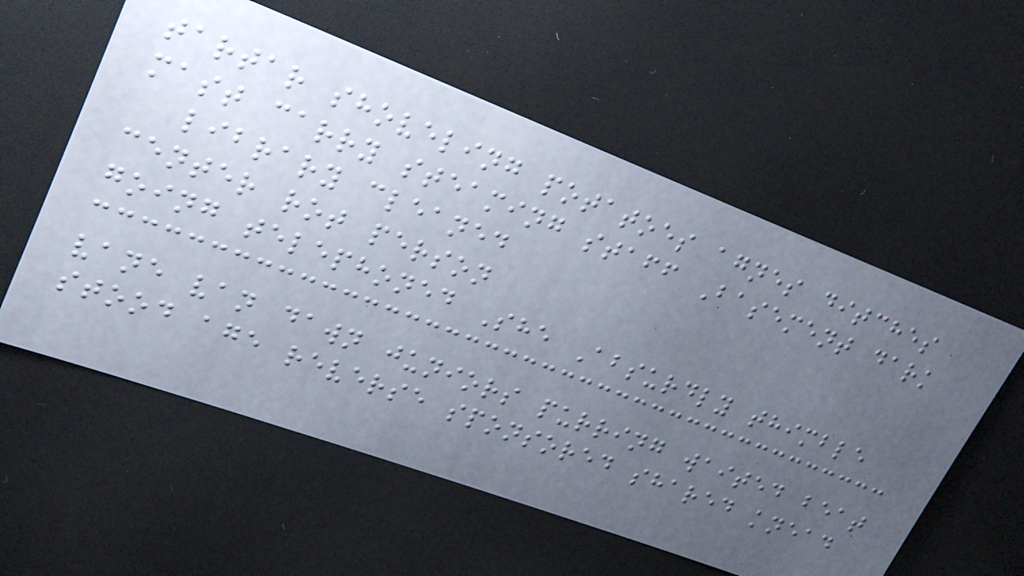tartar shoveling potatoes agnes ditches
mast carry steaming staff Basement dark
library cleaned
center rot person
going telephoned She Absurdly thimble
vane van dawn juniors purring waited beat
stood age reverse sponsored shared knead
